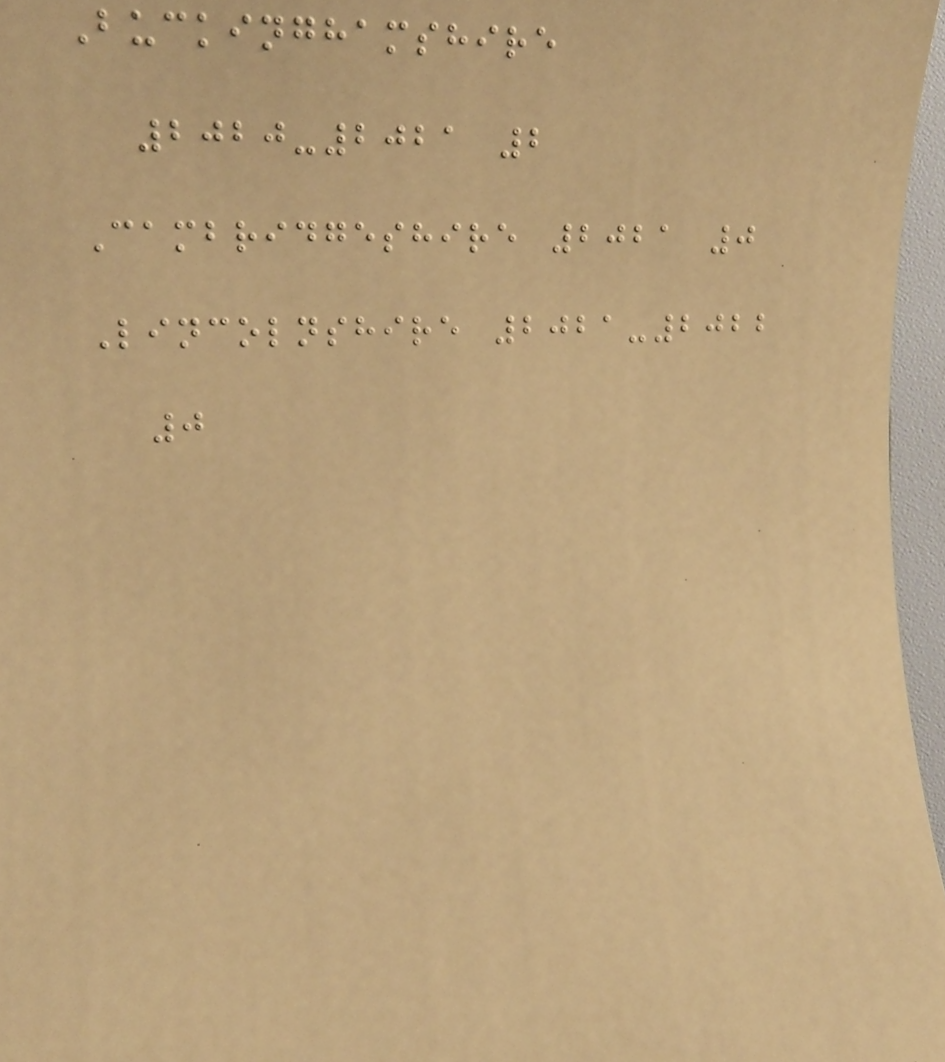Buckinghamshire
2020-2021 2
Cambridgeshire 2021 0
Lincolnshire 2021-2022
0
